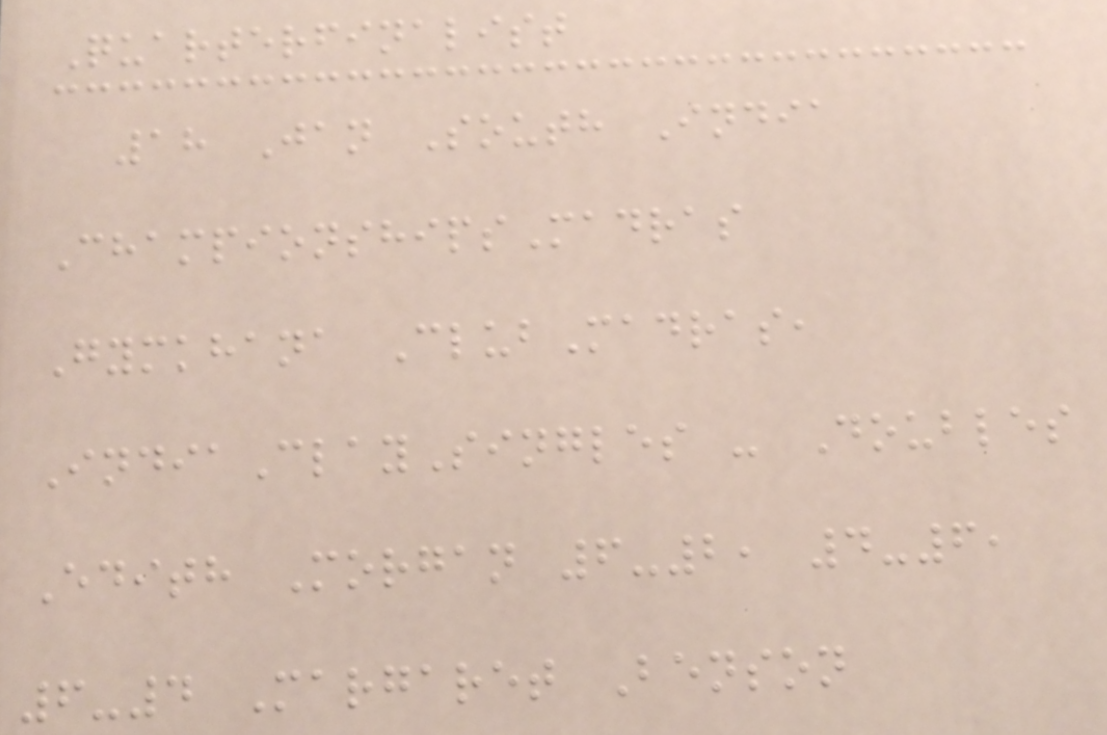Quarterfinalist
18 Jan South India
ChampionshipsMadras
Gymkhana ClubMadras,
IndiaClaySingles - Doubles
Edith Morgan 6-2, 4-6,
6-4 Margaret Benson
